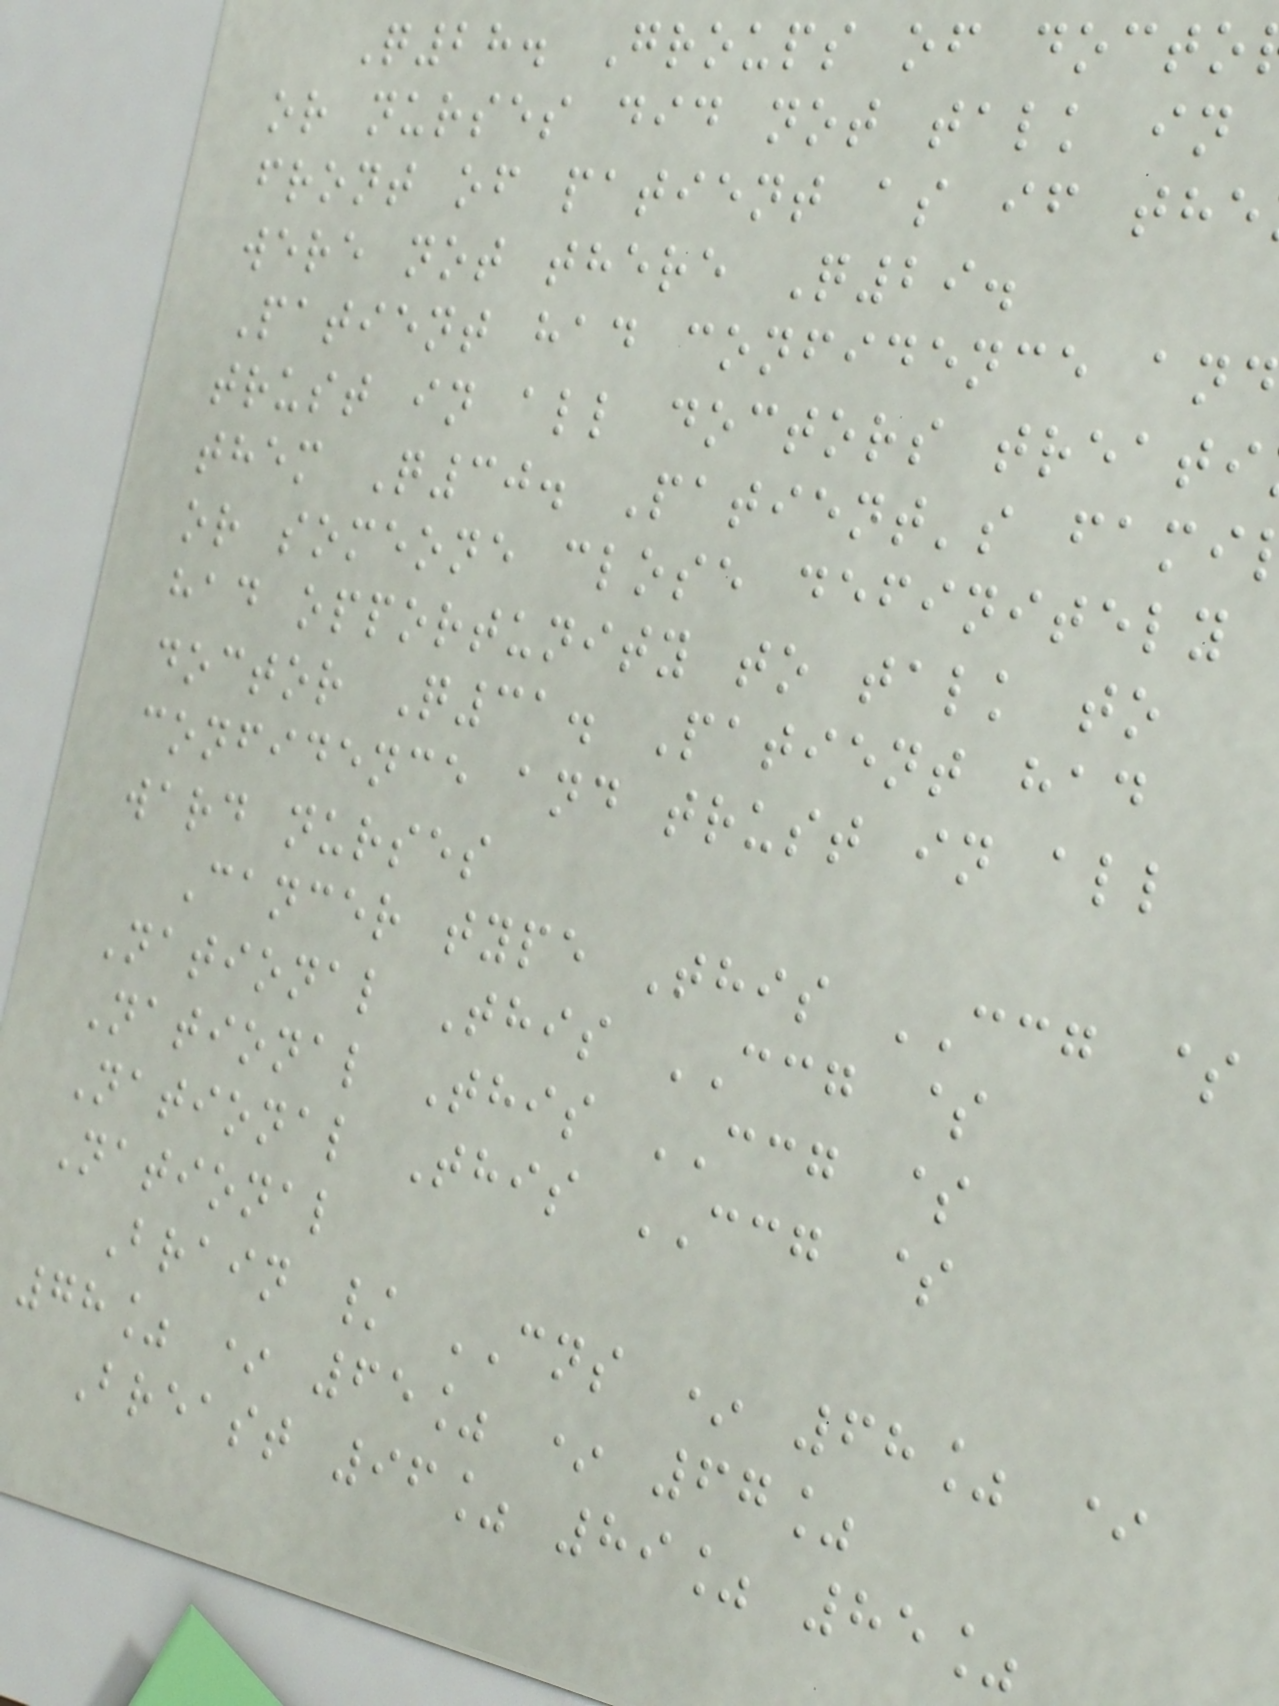Q28. Groups of docto
or nurses did not talk in
front of patient as if the
were not there Q29.
Patient had confidence and
trust in all doctors treati
them Q30. Patient's fami
or someone close definitely
had opportunity to talk to
doctor Q31. Patient had
confidence and trust in all
ward nurses
Cancer type This CCG $
National This CCG $
National This CCG $
National This CCG $
National
Brain / CNS * 68% *
78% * 65% * 67%
Breast 96% 89% 85%
